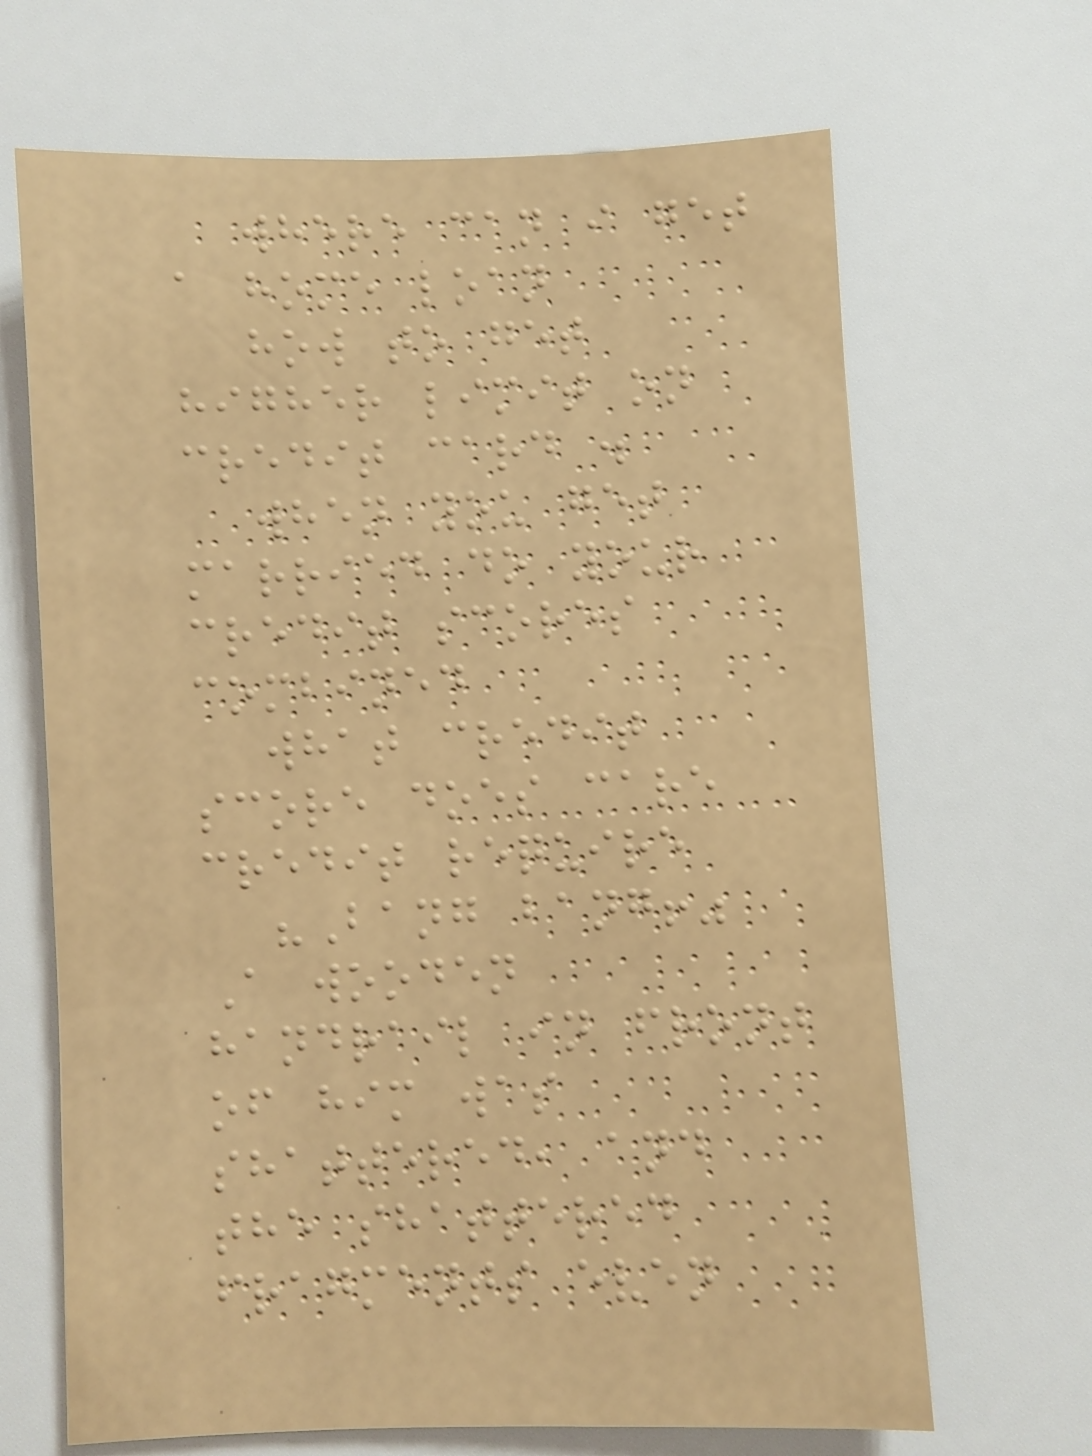where can i get
a home loan
how to get
higher limit on
credit card .
when you get
married do your
credit scores
combined
what credit
score does care
credit require
"Bang bang!"
A wooden
handrail in front
of him was
shattered, and
the shattered
fragments even
